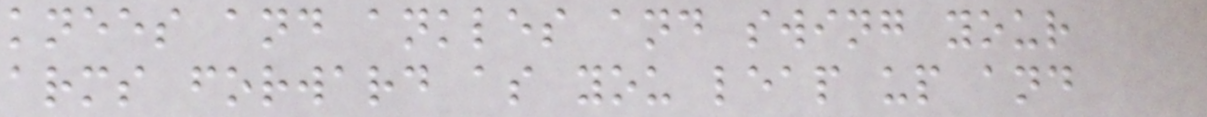knees and ankles and swing your
arms forward as you leap up and
